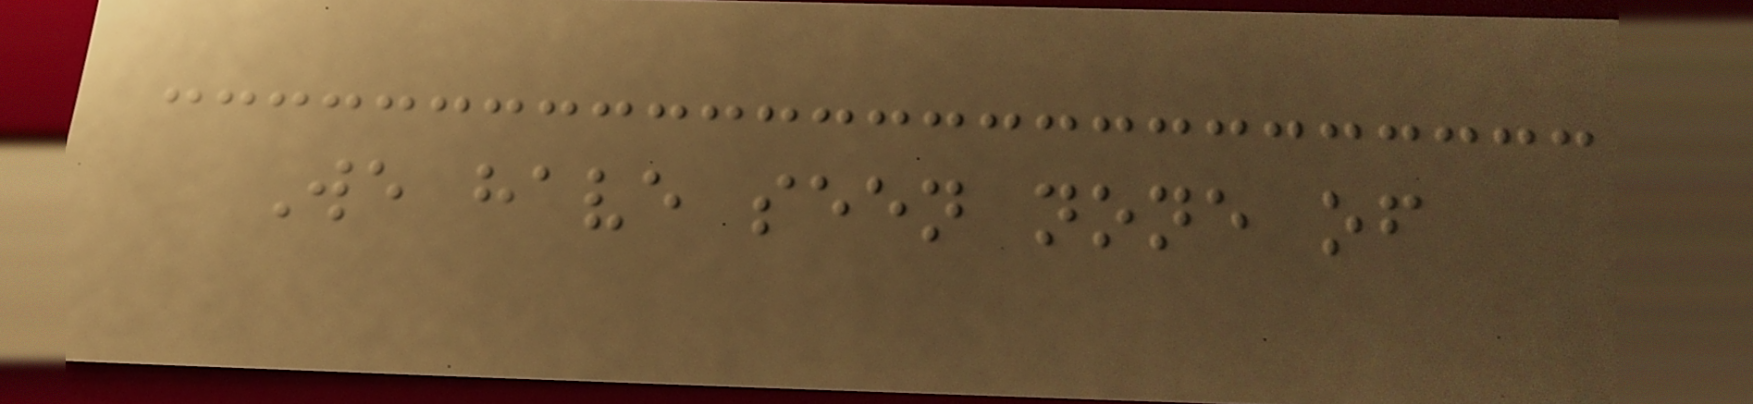We have seen none of
